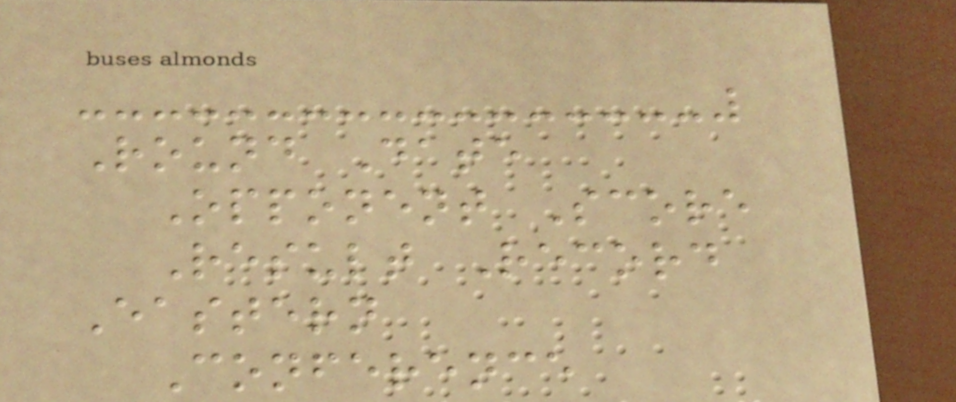Round Date
Opponent Score
Result Record
Eastern
Conference
